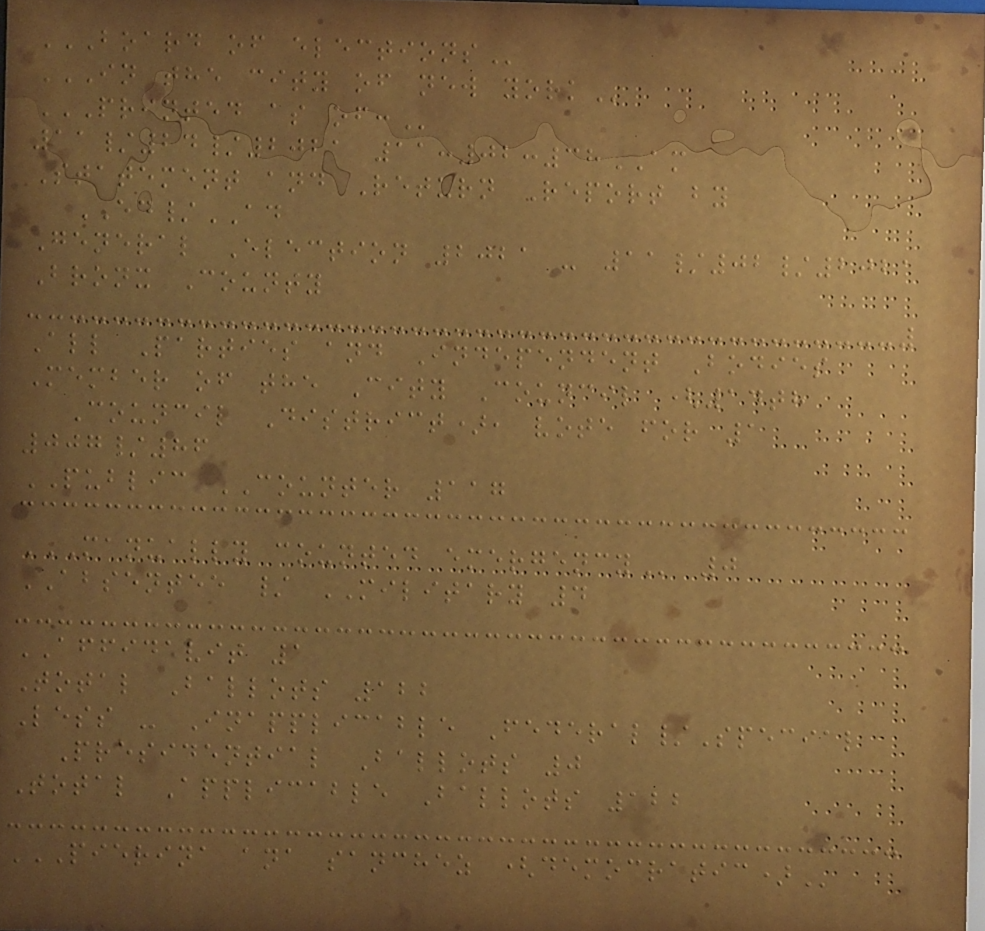BOARD OF ELECTIONS
IN THE CITY OF NEW YORK
PRINTED AS OF:
11/24/2021 11:02:38AM
Statement and Return Report by
ED/AD
General Election 2021 - 11/02/2021
Bronx County
All Parties and Independent Bodies
Member of the City Council (14th
Council District), vote for 1
007/86
PUBLIC COUNTER 117
MANUALLY COUNTED EMERGENCY 0
ABSENTEE / MILITARY 4
AFFIDAVIT 1
Total Ballots 122
Less - Inapplicable Federal/Special
Presidential Ballots 0
Total Applicable Ballots 122
PIERINA ANA SANCHEZ (DEMOCRATIC)
